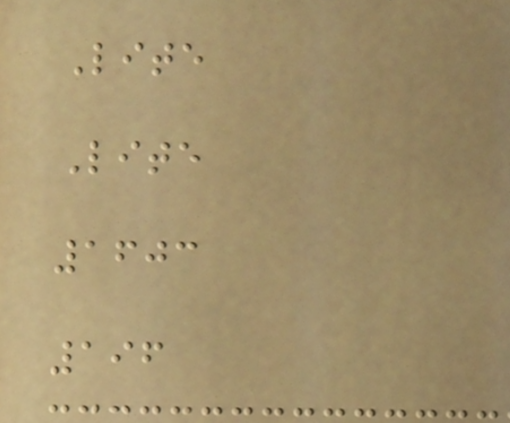Lite
Lite
1603
196
